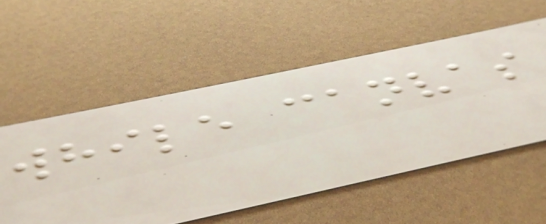while canvas
